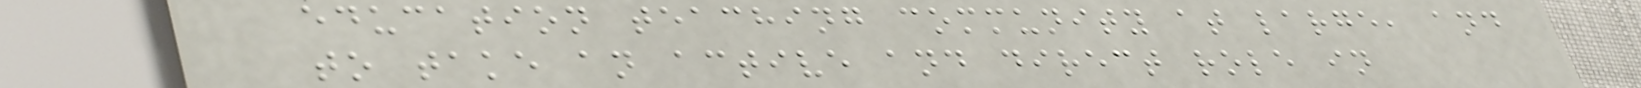education teaching community at large, and
to take an active and direct role in
